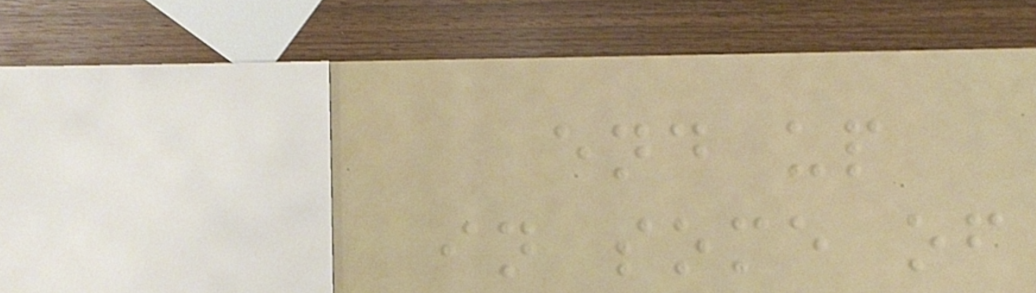end up
in some of
